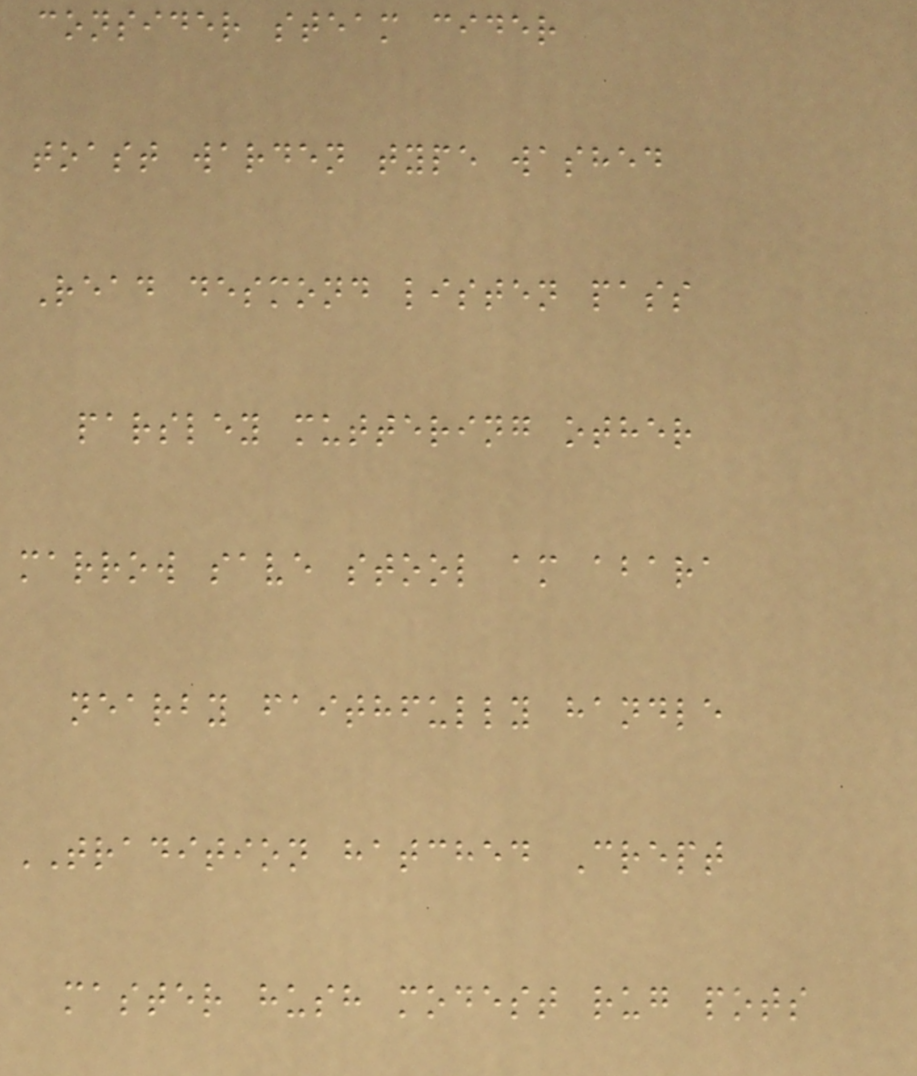consider steam cider
toast warden type washed
Read desmond listen pass
parsley muttering other
marrow save stool am abara
nearby faithfully handle
TRADITION hatched Crept
master hush modest rug pots
